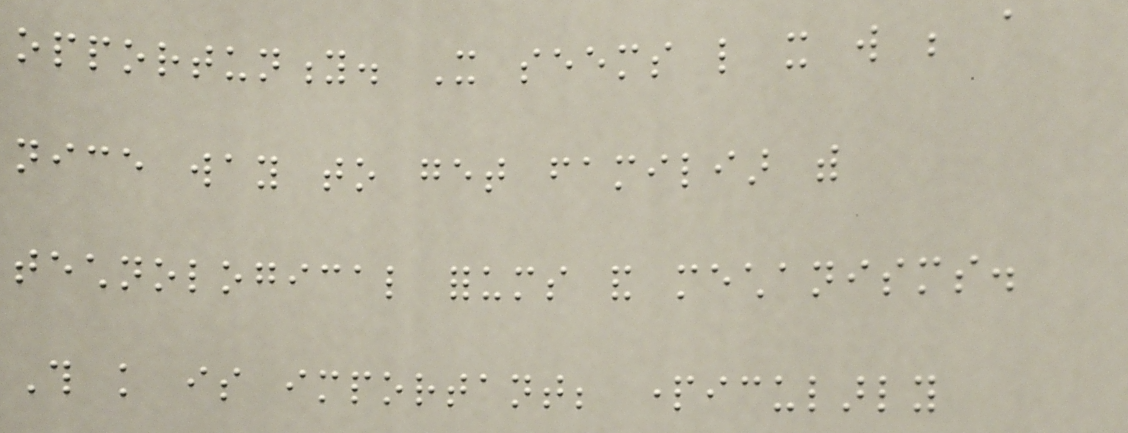opportunity. It seems like it will be a
nice way to get familiar with
technological forums and mechanisms.
This knowledge is important; particularly
